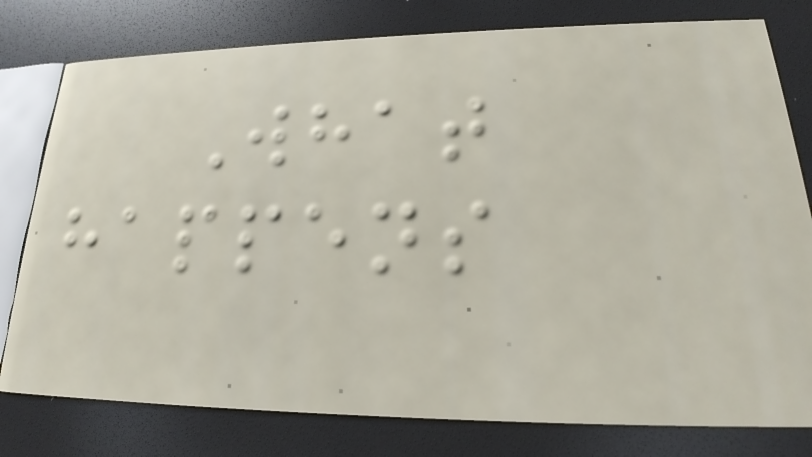What
happens
